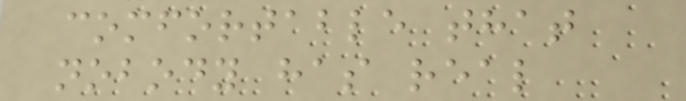comfortable that
nobody has real
